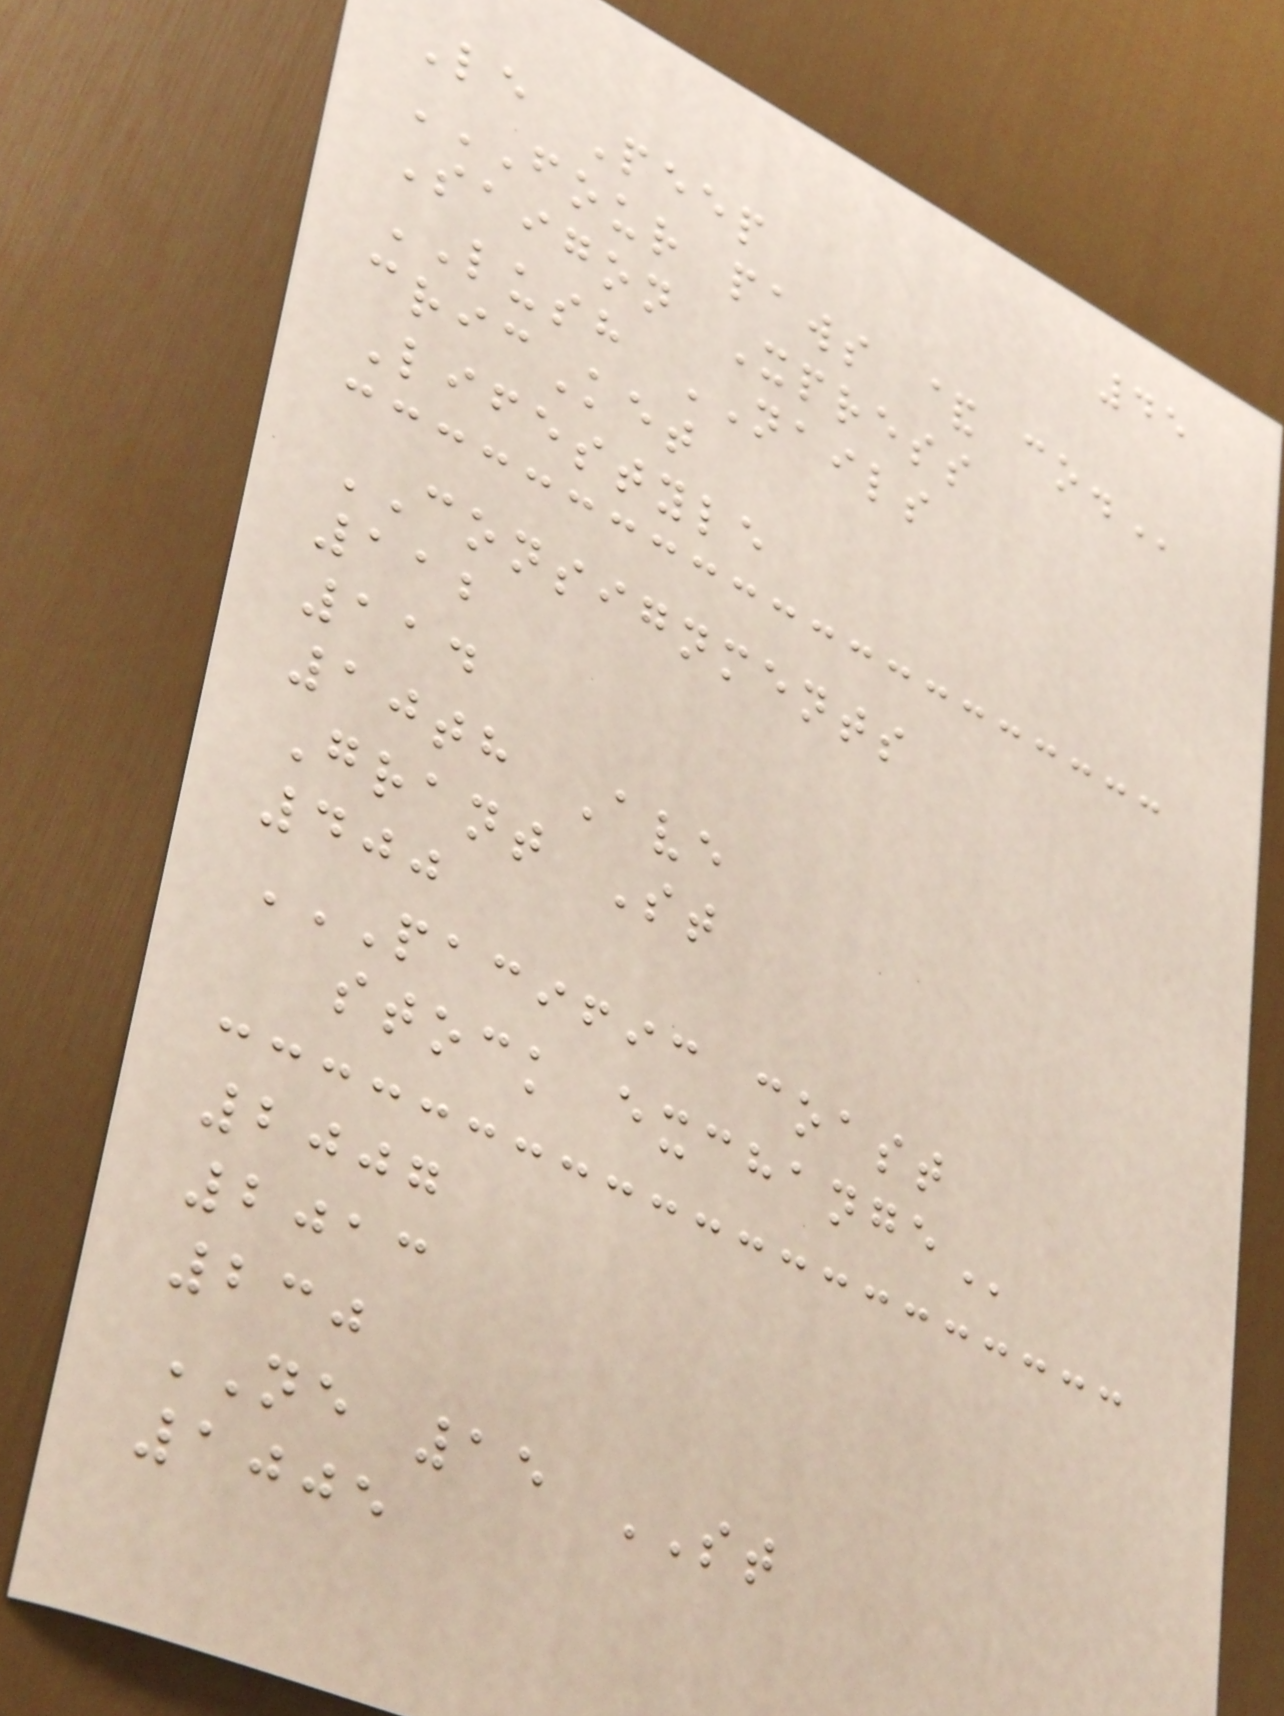45
Le Peep
FOUR PAWS & CO.
Saigon Xpress
LUSH NAILS
cricKet
Lifestyle
CONSIGNMENTS
112
114
10th Ave
Grant St
400
PACIFIC COAST
STOCK EXCHANGE
2007
2013
230
NE 15 ST
1005
